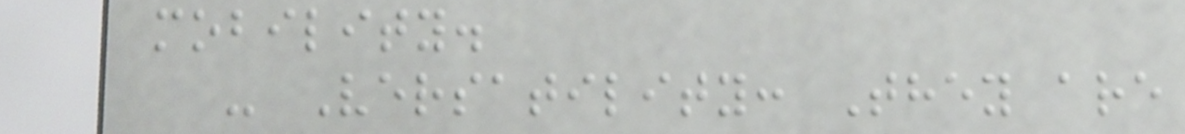mobility.
- Versatility: They are
